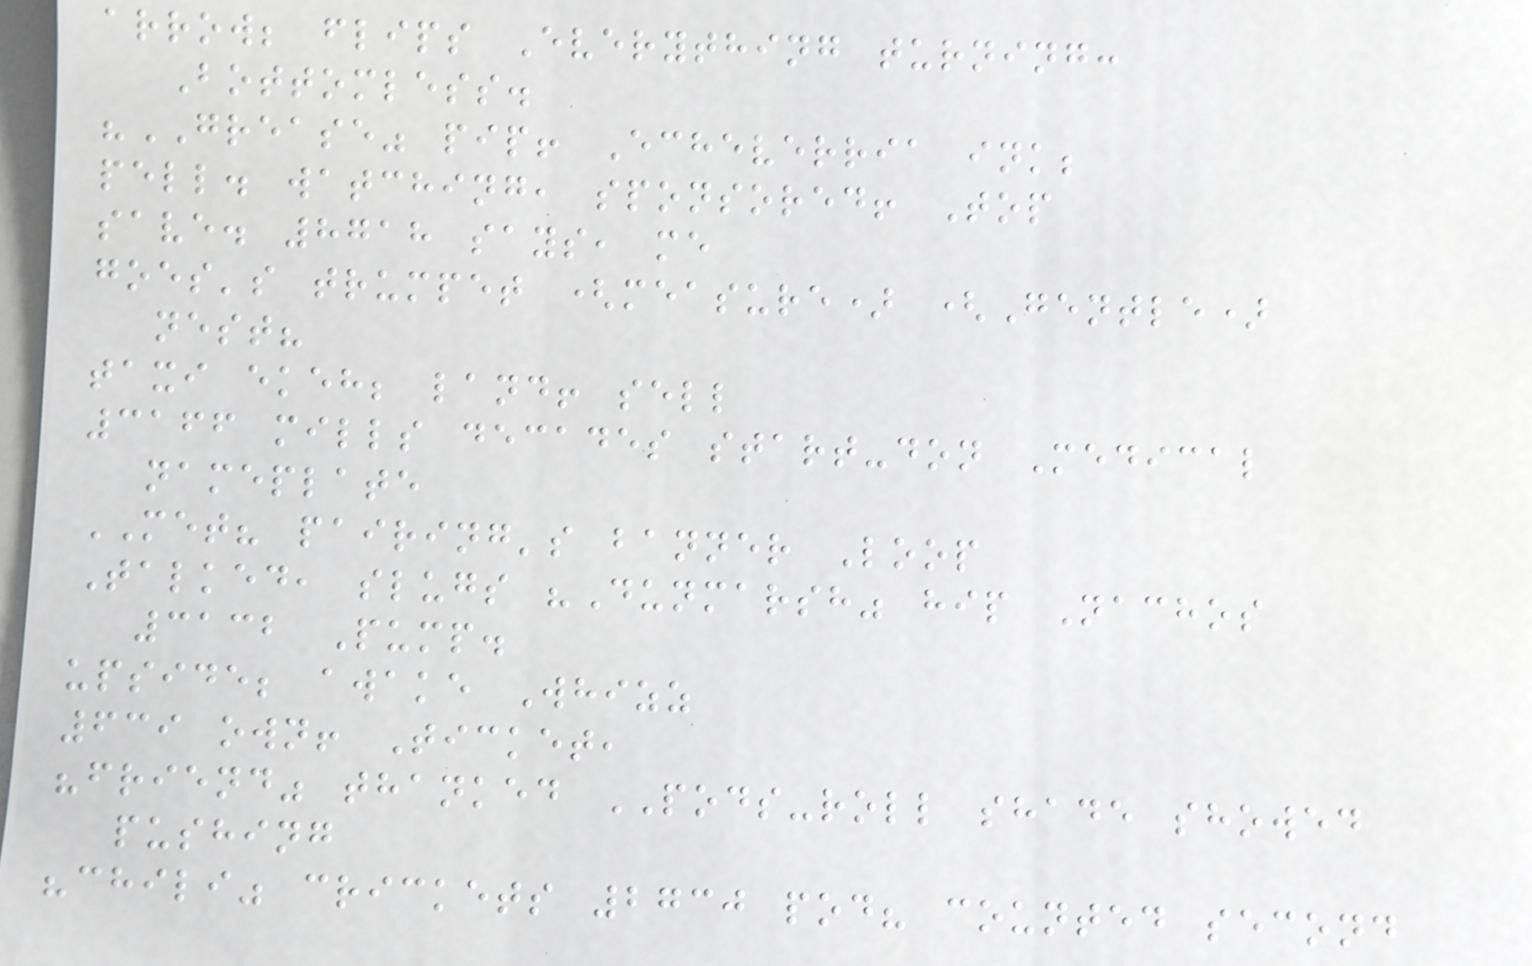arrow; flips Everything turning:
Bottomless.
"GREASE" pip! Echeverria ink;
pell. watching, sponsored! Top
save. 8718 says, me
goes's trumpet (measure) (Gentle)
nest?
taxi ekeh; land! sell
3166 mills decades start-don Medical
nameplate
MET? pairing's banner Loop
Talked, slugs "Dunmarsh" hip Nachos
3132 Pump.
upside; awake Whizz
639 own! Ticket,
"friend" thanked PODS-roll shade showed
pushing
"chili" crickets 2730 pod? counted second
